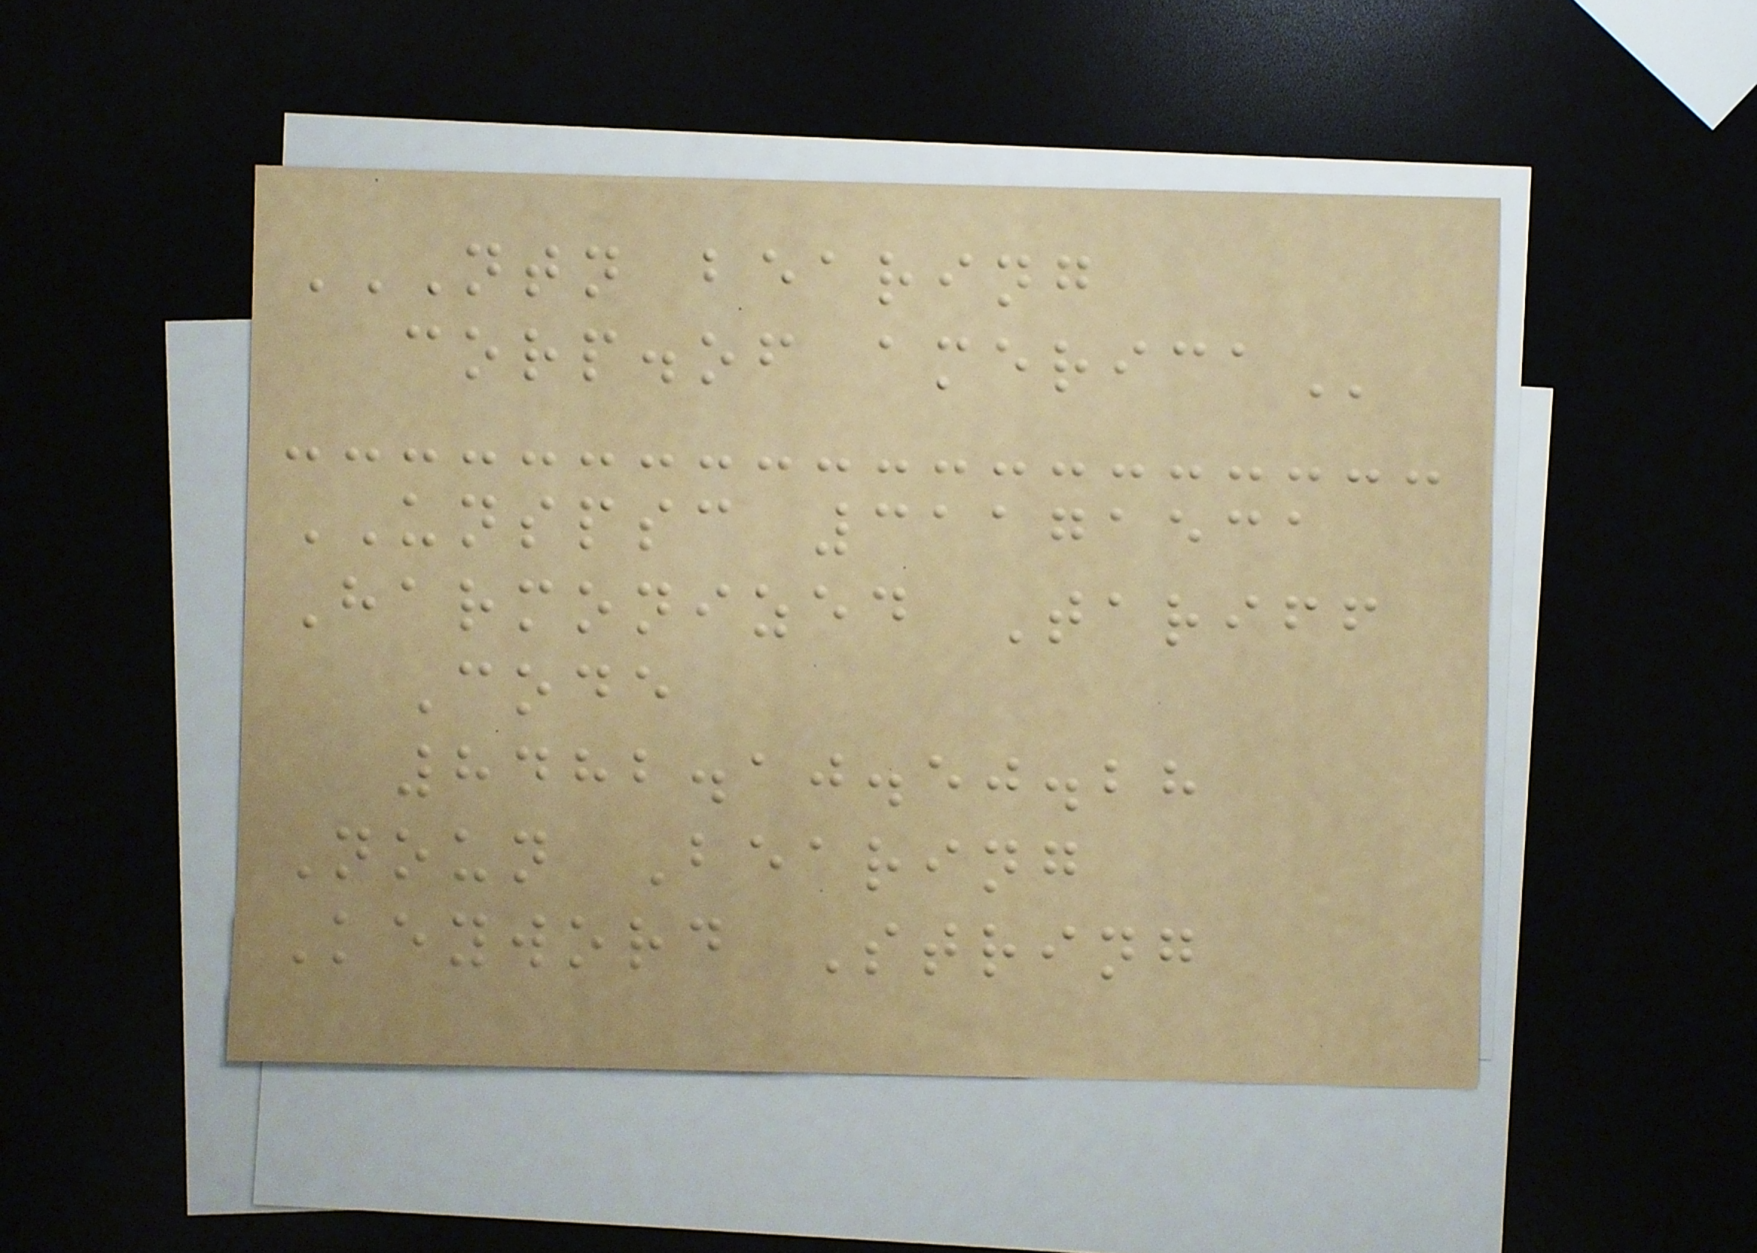NTN BEARING
CORP.OF AMERICA
UNSPSC 31171531
Harmonized Tariff
Code
8482.10.50.28
Noun Bearing
Keyword String
